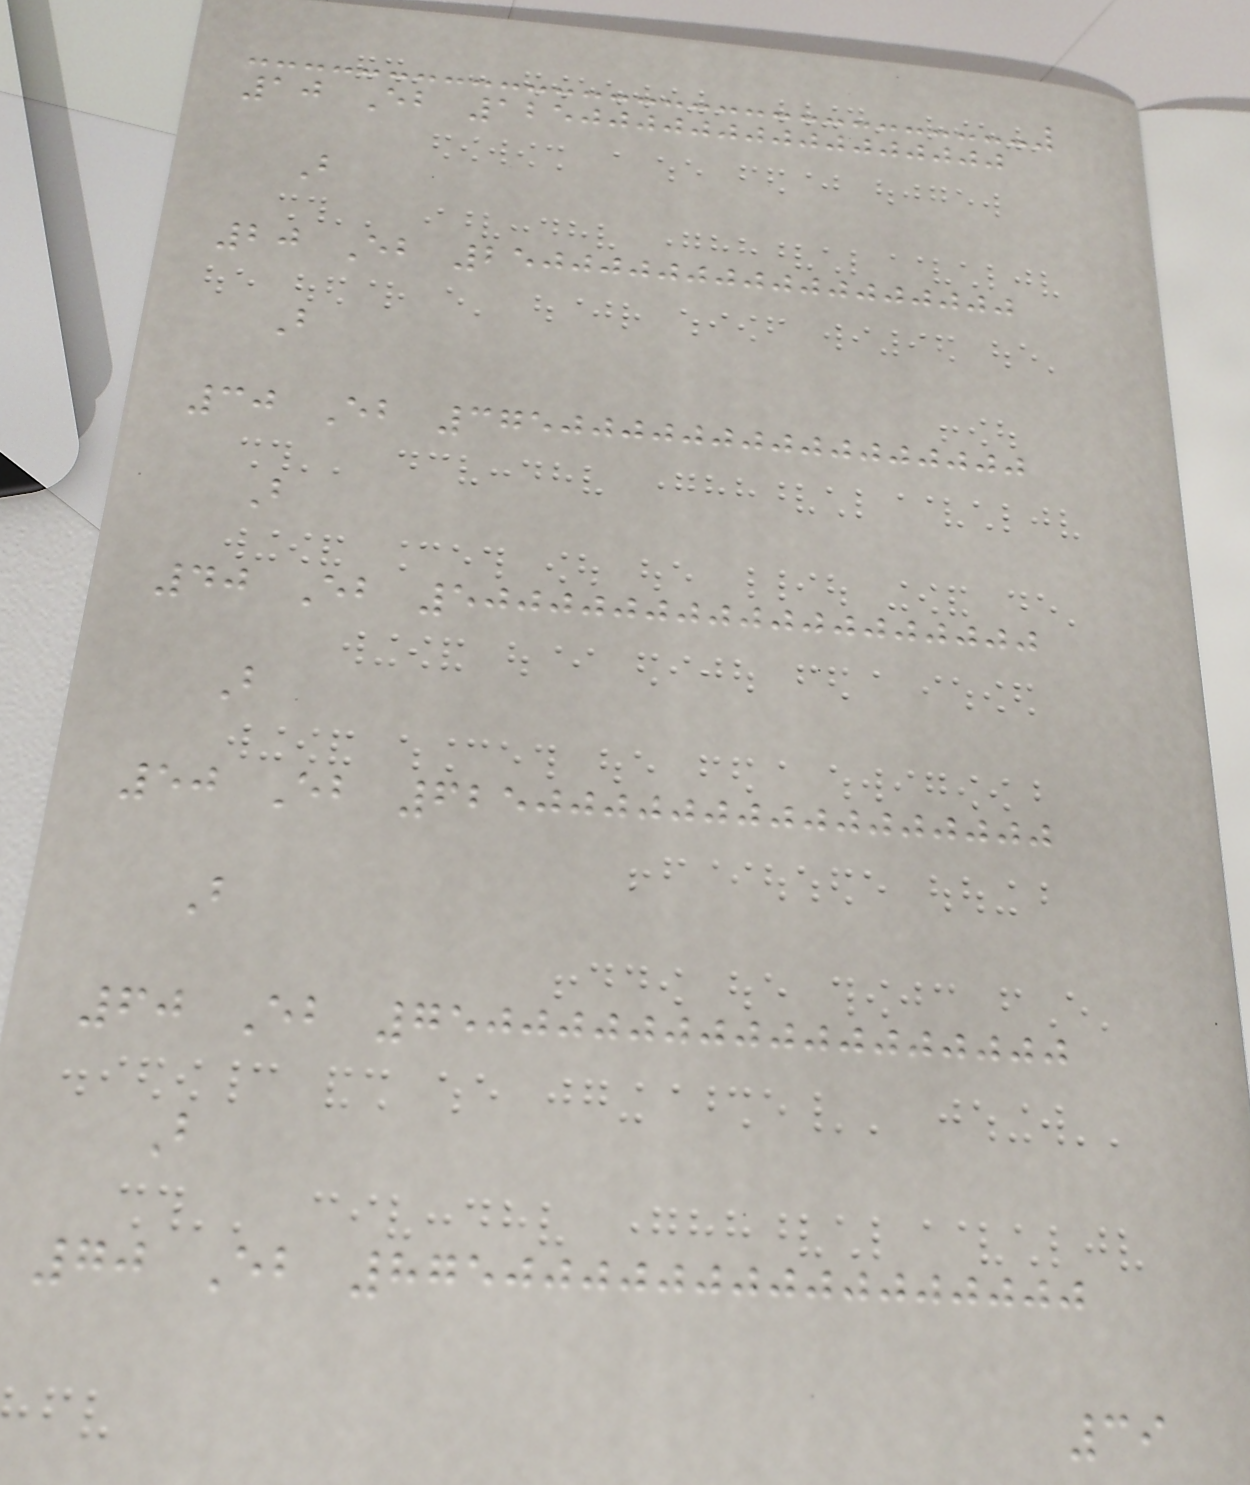10 Eb 1250000000000000000
B
20 Eb 2500000000000000000
B
30 Eb 3750000000000000000
B
40 Eb 5000000000000000000
B
50 Eb 6250000000000000000
B
60 Eb 7500000000000000000
B
70 Eb 8750000000000000000
39
